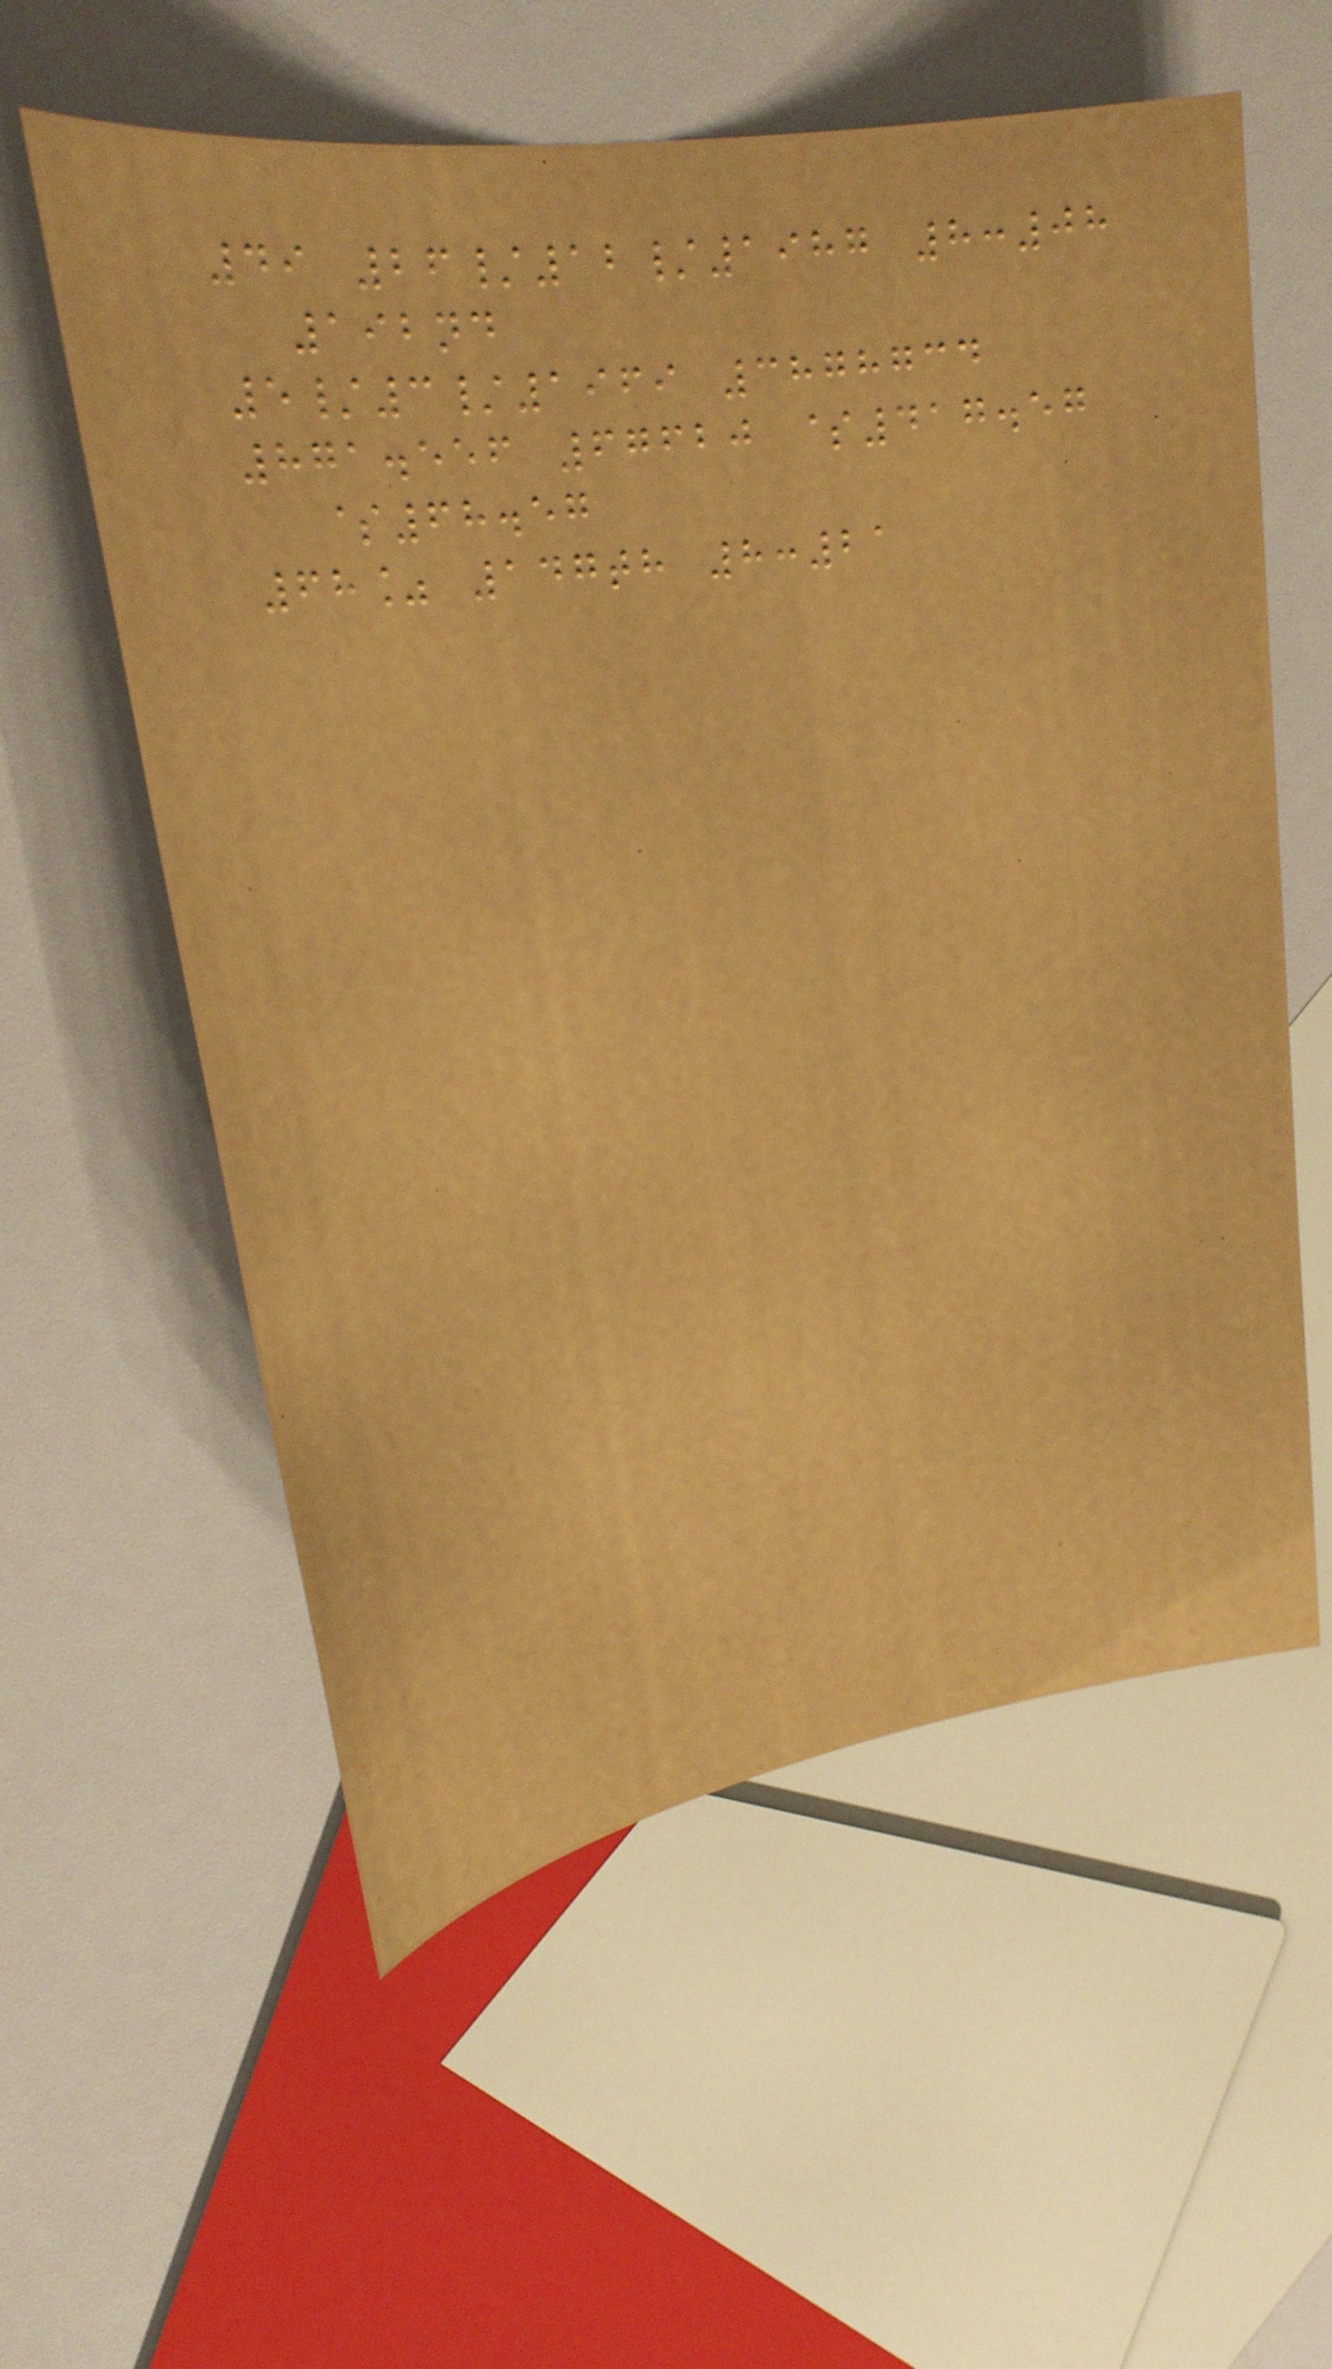49 26/12/1987 8:08
192nd
5/3/1969 3878734
871.556 67620 $417.57
$68.57
68% 147th 8:21
